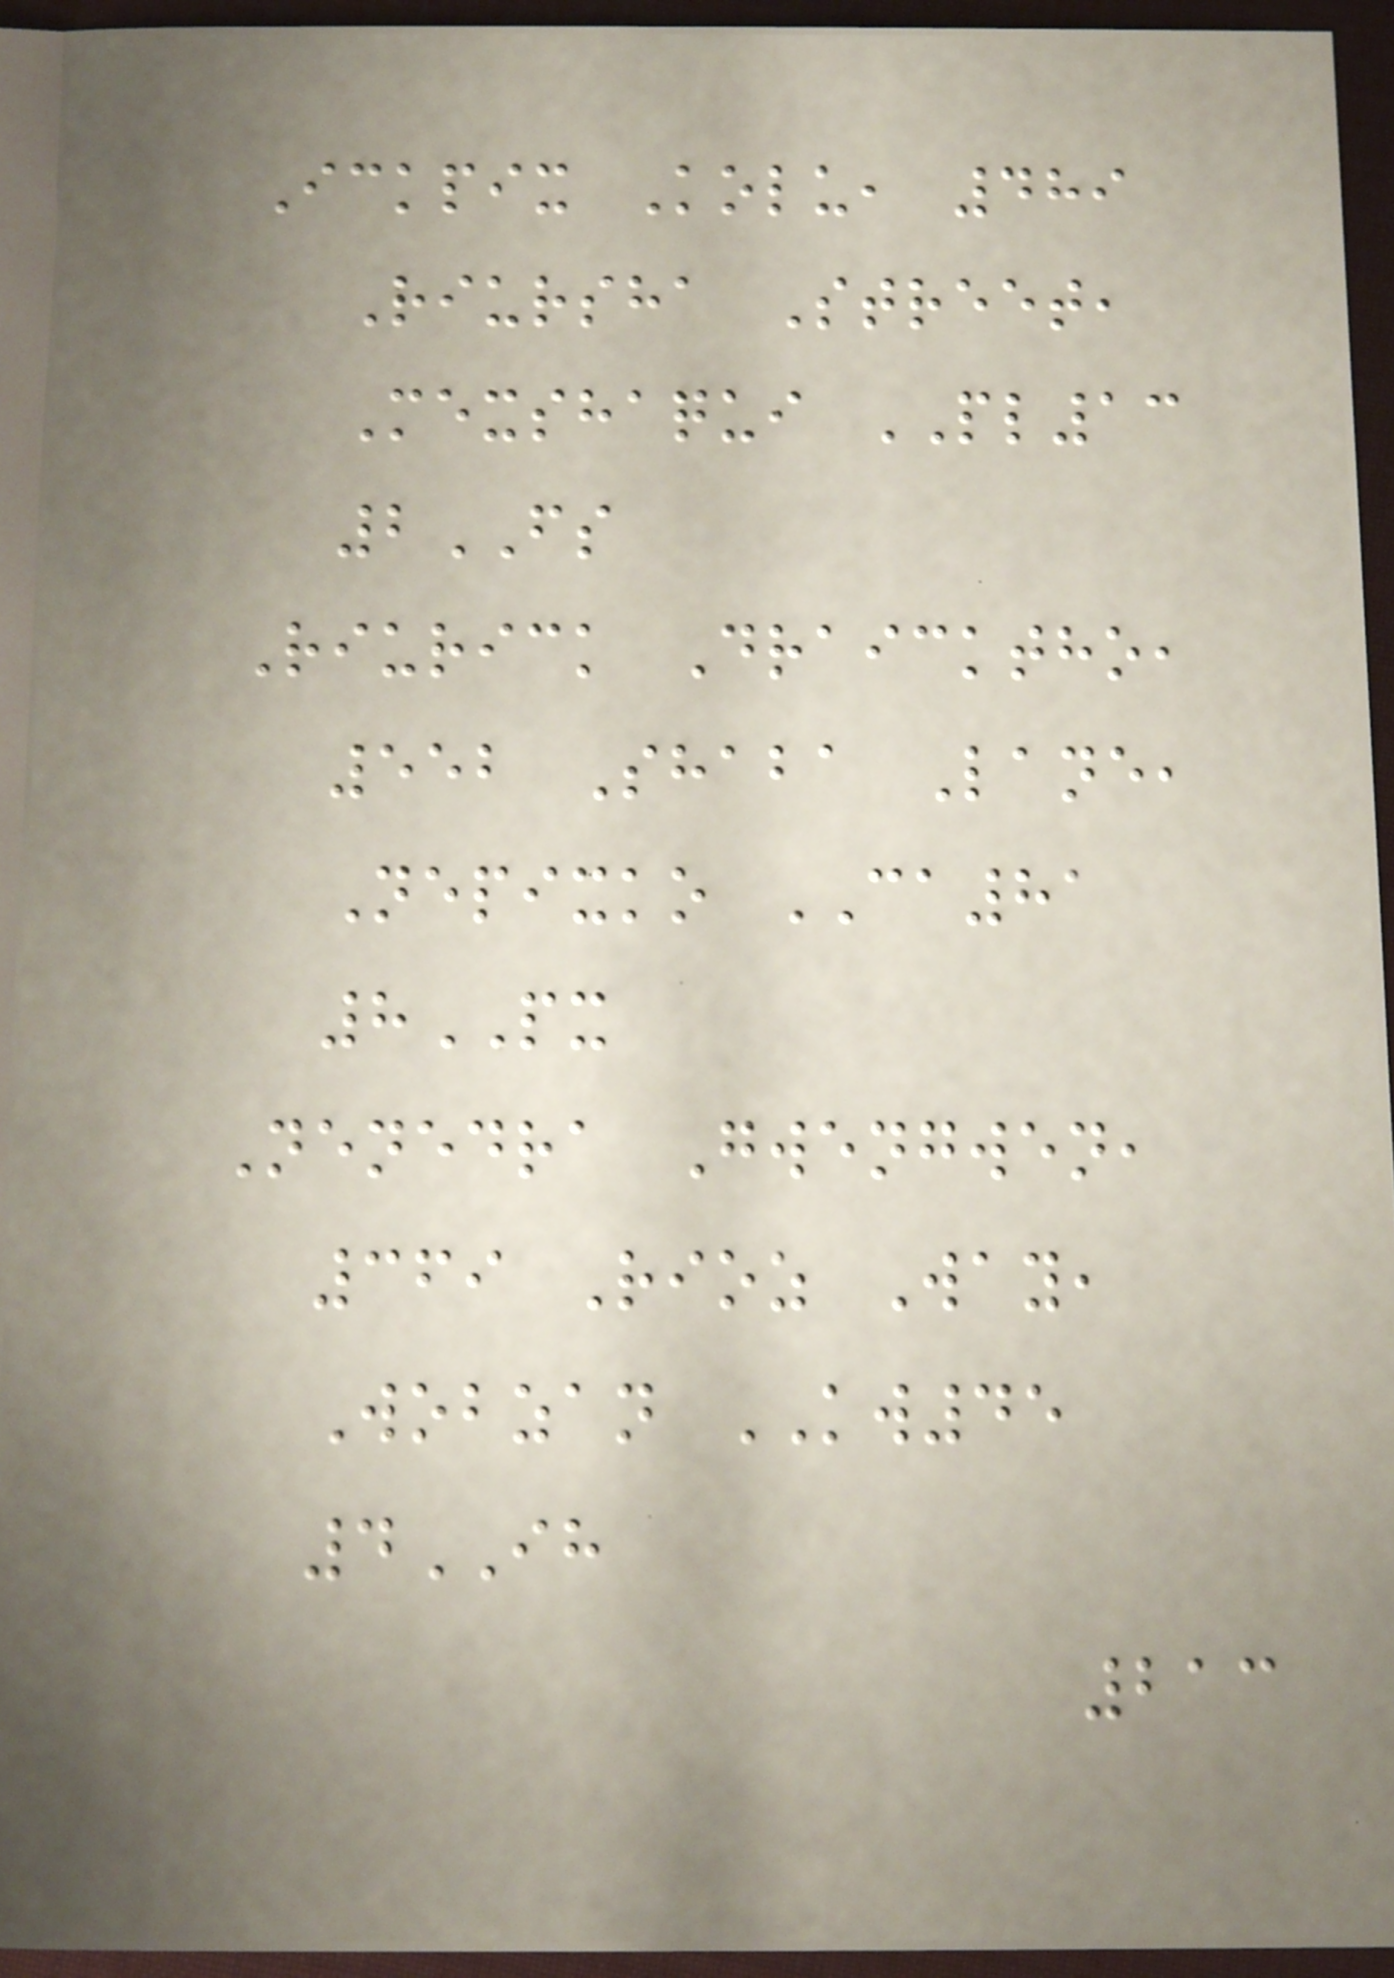Ickpix Kolu, 489
Riursha Street,
Mexshaqui PL13
2FS
Riurick Draicktho,
552 Shaba Lane,
Nepixko CA81
8PX
Nenedra Gwengwen,
369 Rioz Way,
Wobzan KW45
4IH
213
